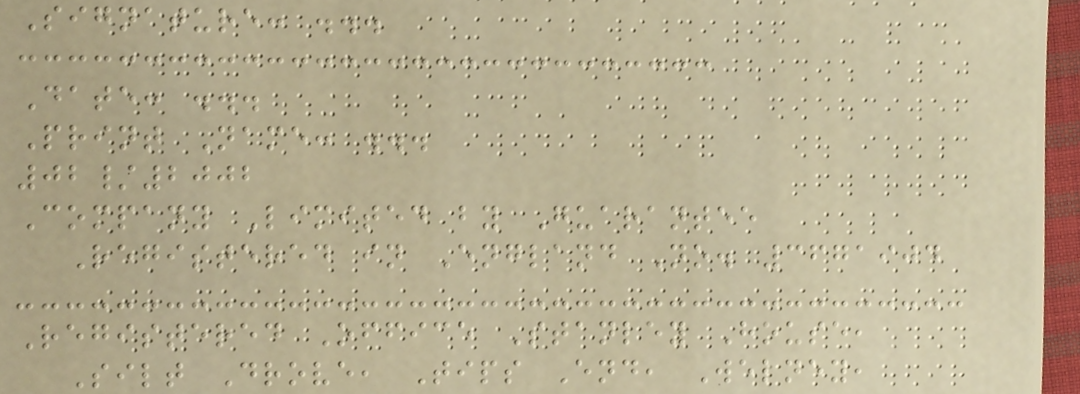Signature: ...
Date: ...
Print Name: ...
02/2002
Company Limited by Guarantee
Registered in England No. 3671904
Registered Office Stanley House,
Silt Drove, Tips End, Welney,
